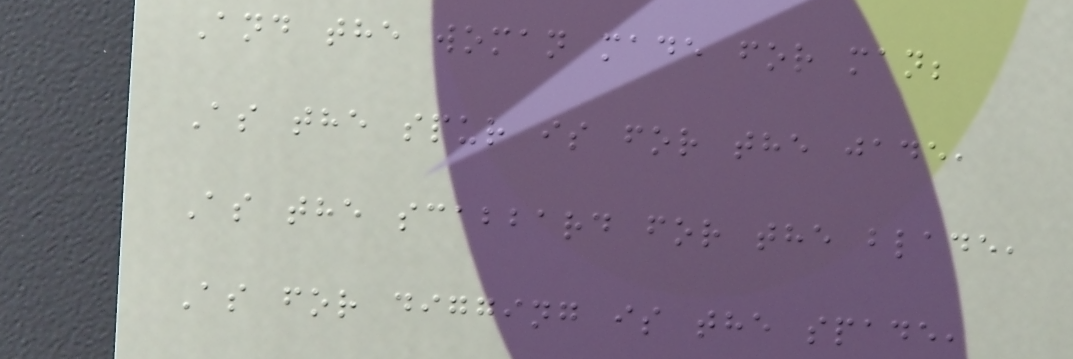And the woman made for man;
As the spur is for the jade,
As the scabbard for the blade,
As for digging is the spade,
